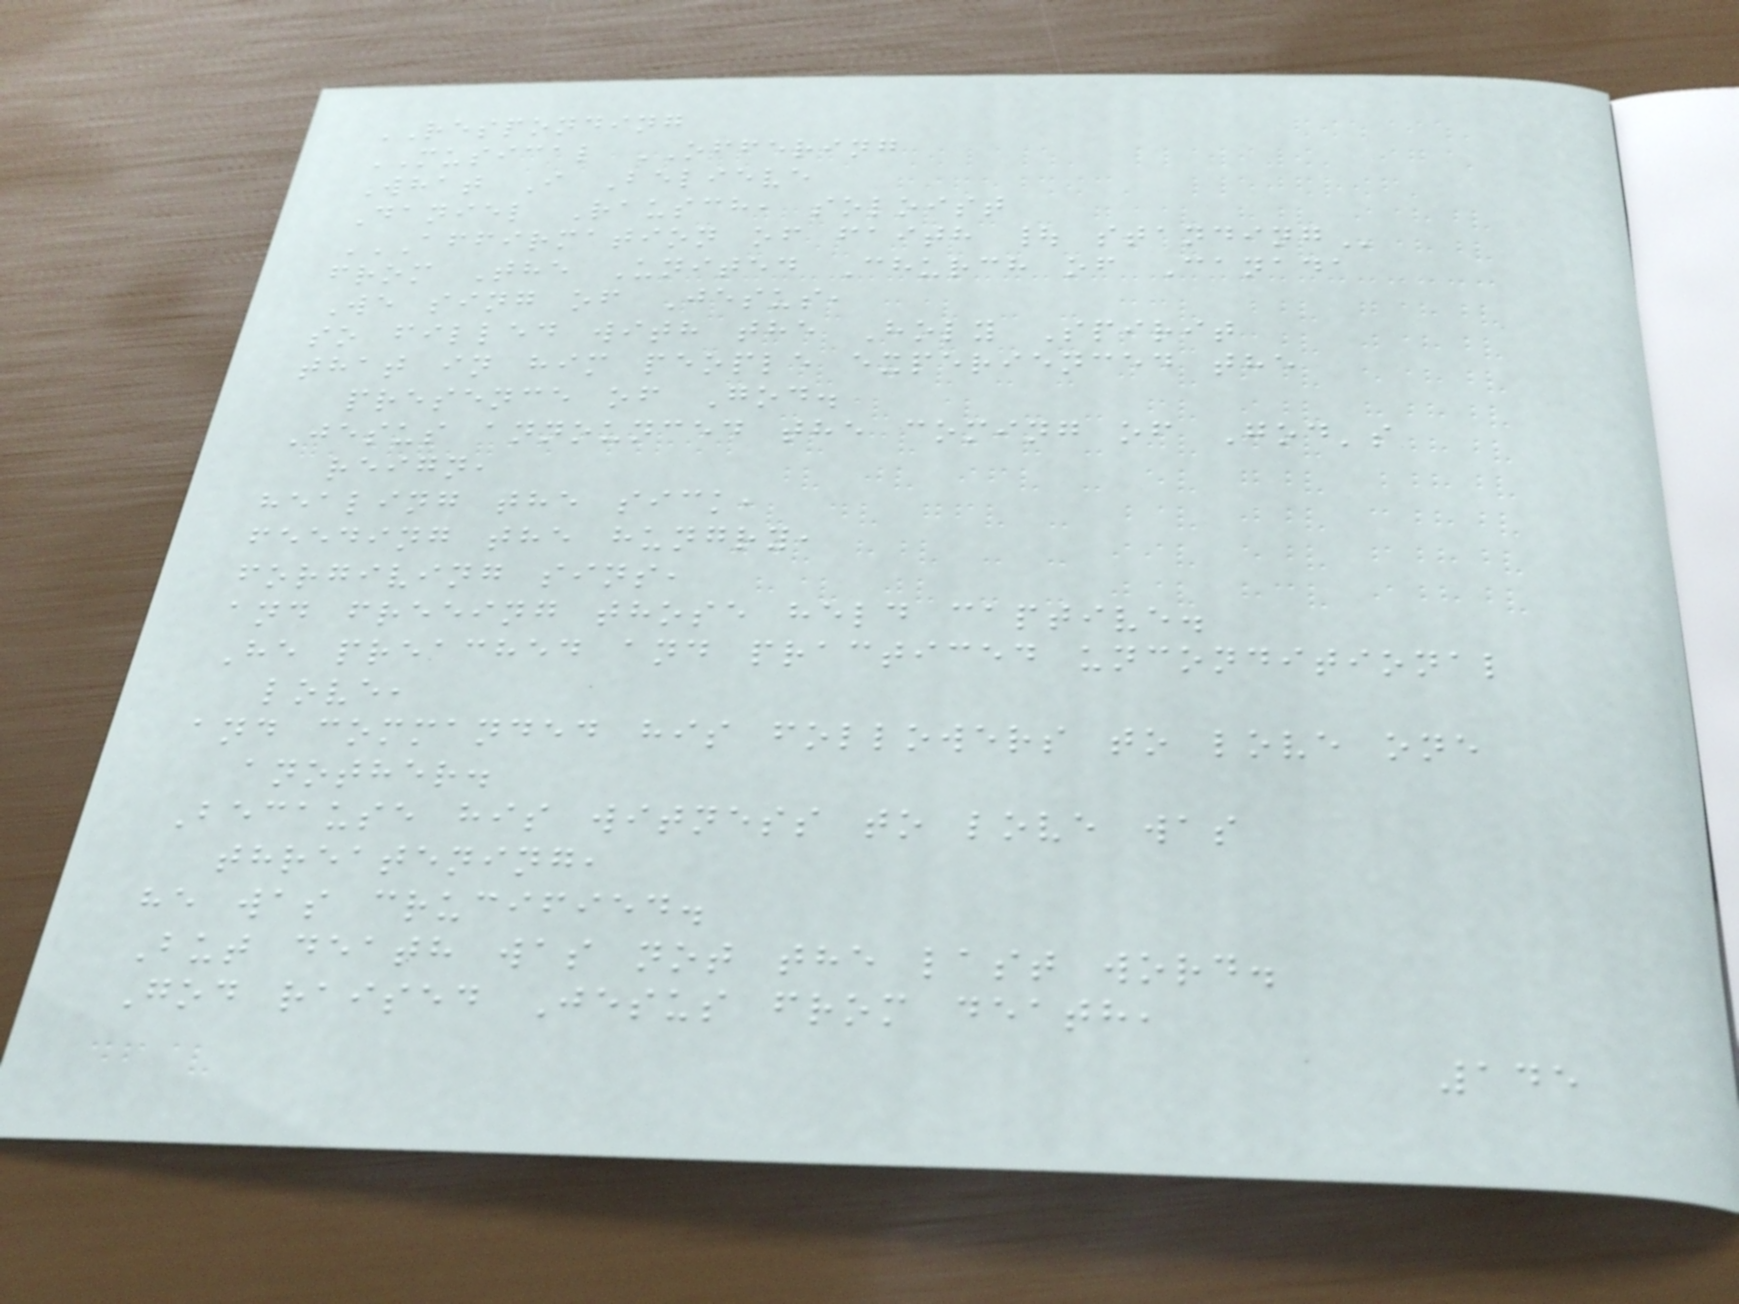RESPONDING
MUSICAL OFFERING
What I Believe
Daniel Rausch, soloist
AFFIRMATION OF FAITH | STANDING
from The United Church of Canada
We sing of Jesus,
so filled with the Holy Spirit
that in him people experienced the
presence of God.
Jesus announced the coming of God's
reign,
healing the sick,
feeding the hungry,
forgiving sins,
and freeing those held captive.
He preached and practiced unconditional
love,
and commanded his followers to love one
another.
Because his witness to love was
threatening,
he was crucified.
But death was not the last word.
God raised Jesus from death,
145
